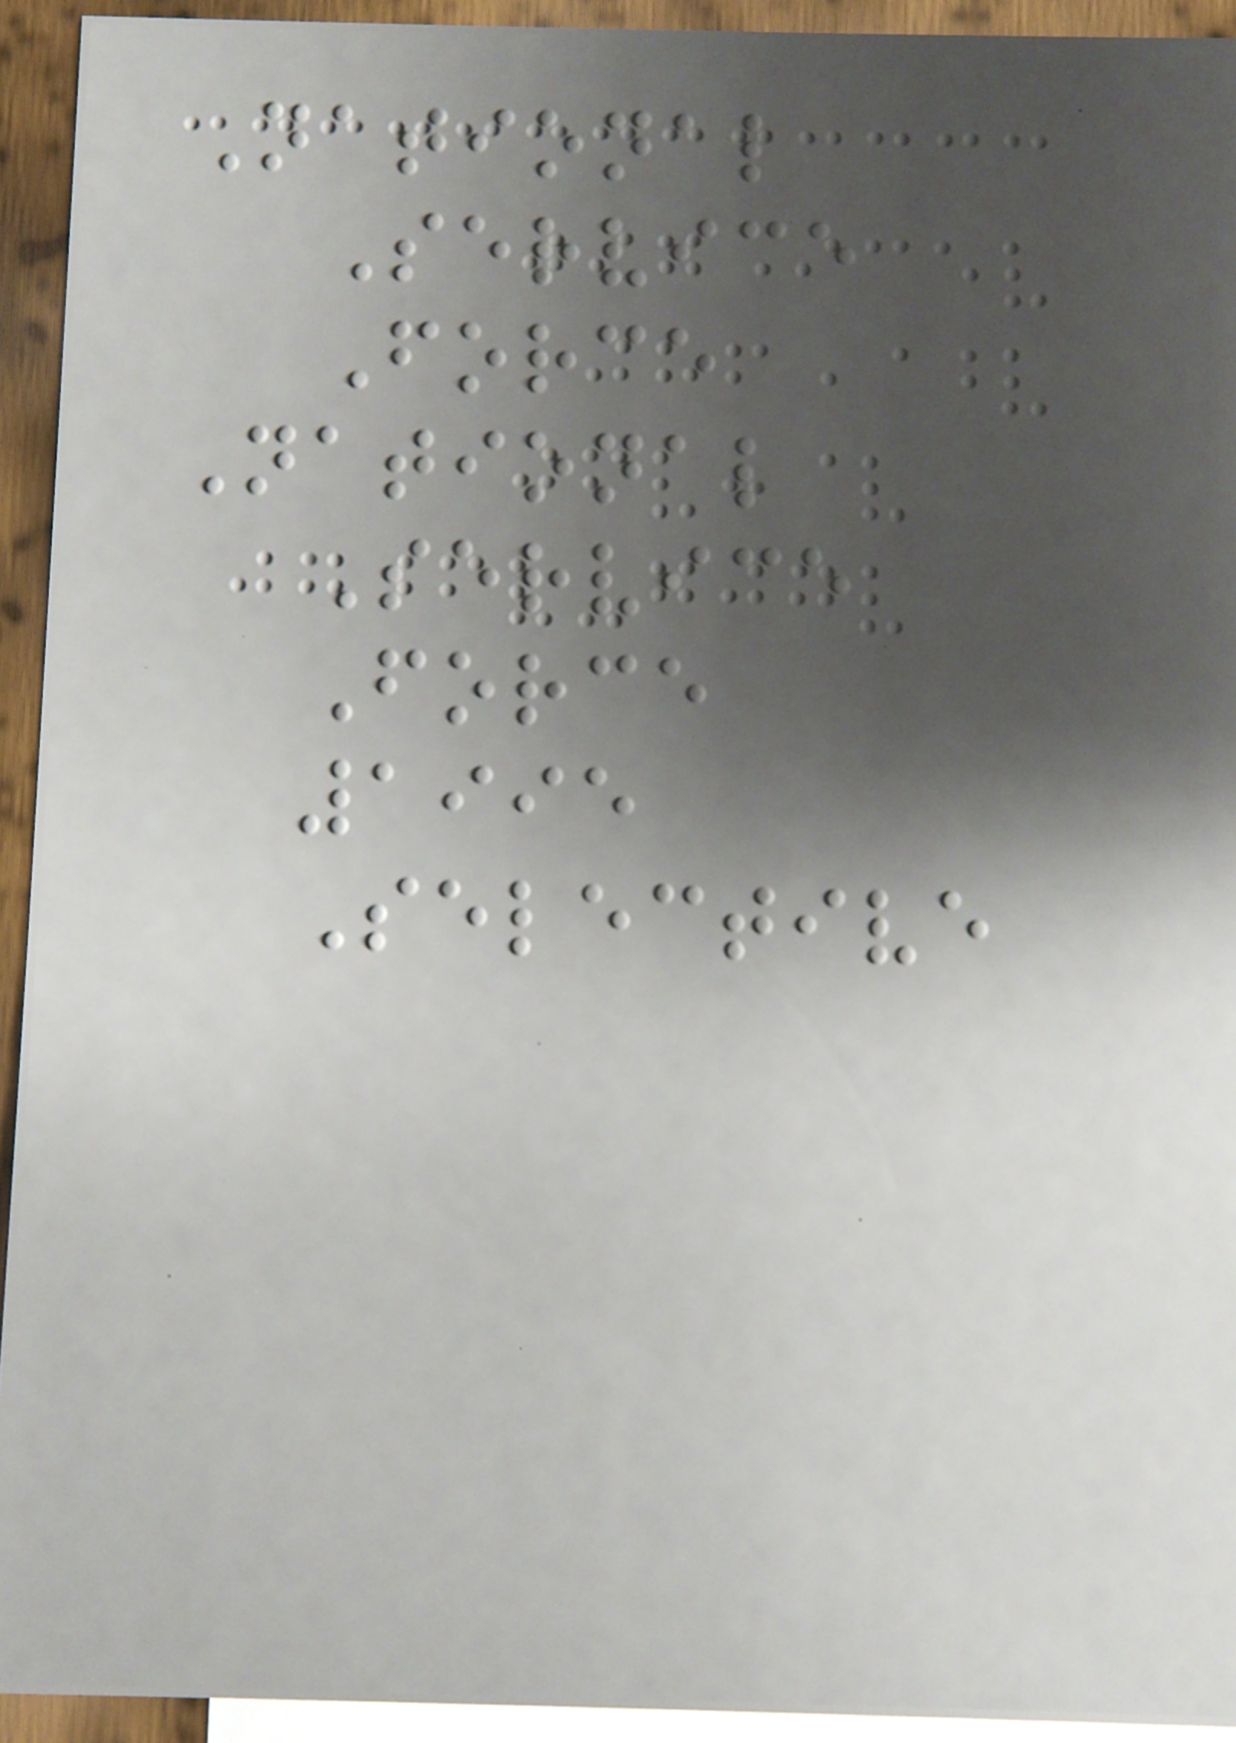National
Service
Force
National
Service
Force
1995
Selective
